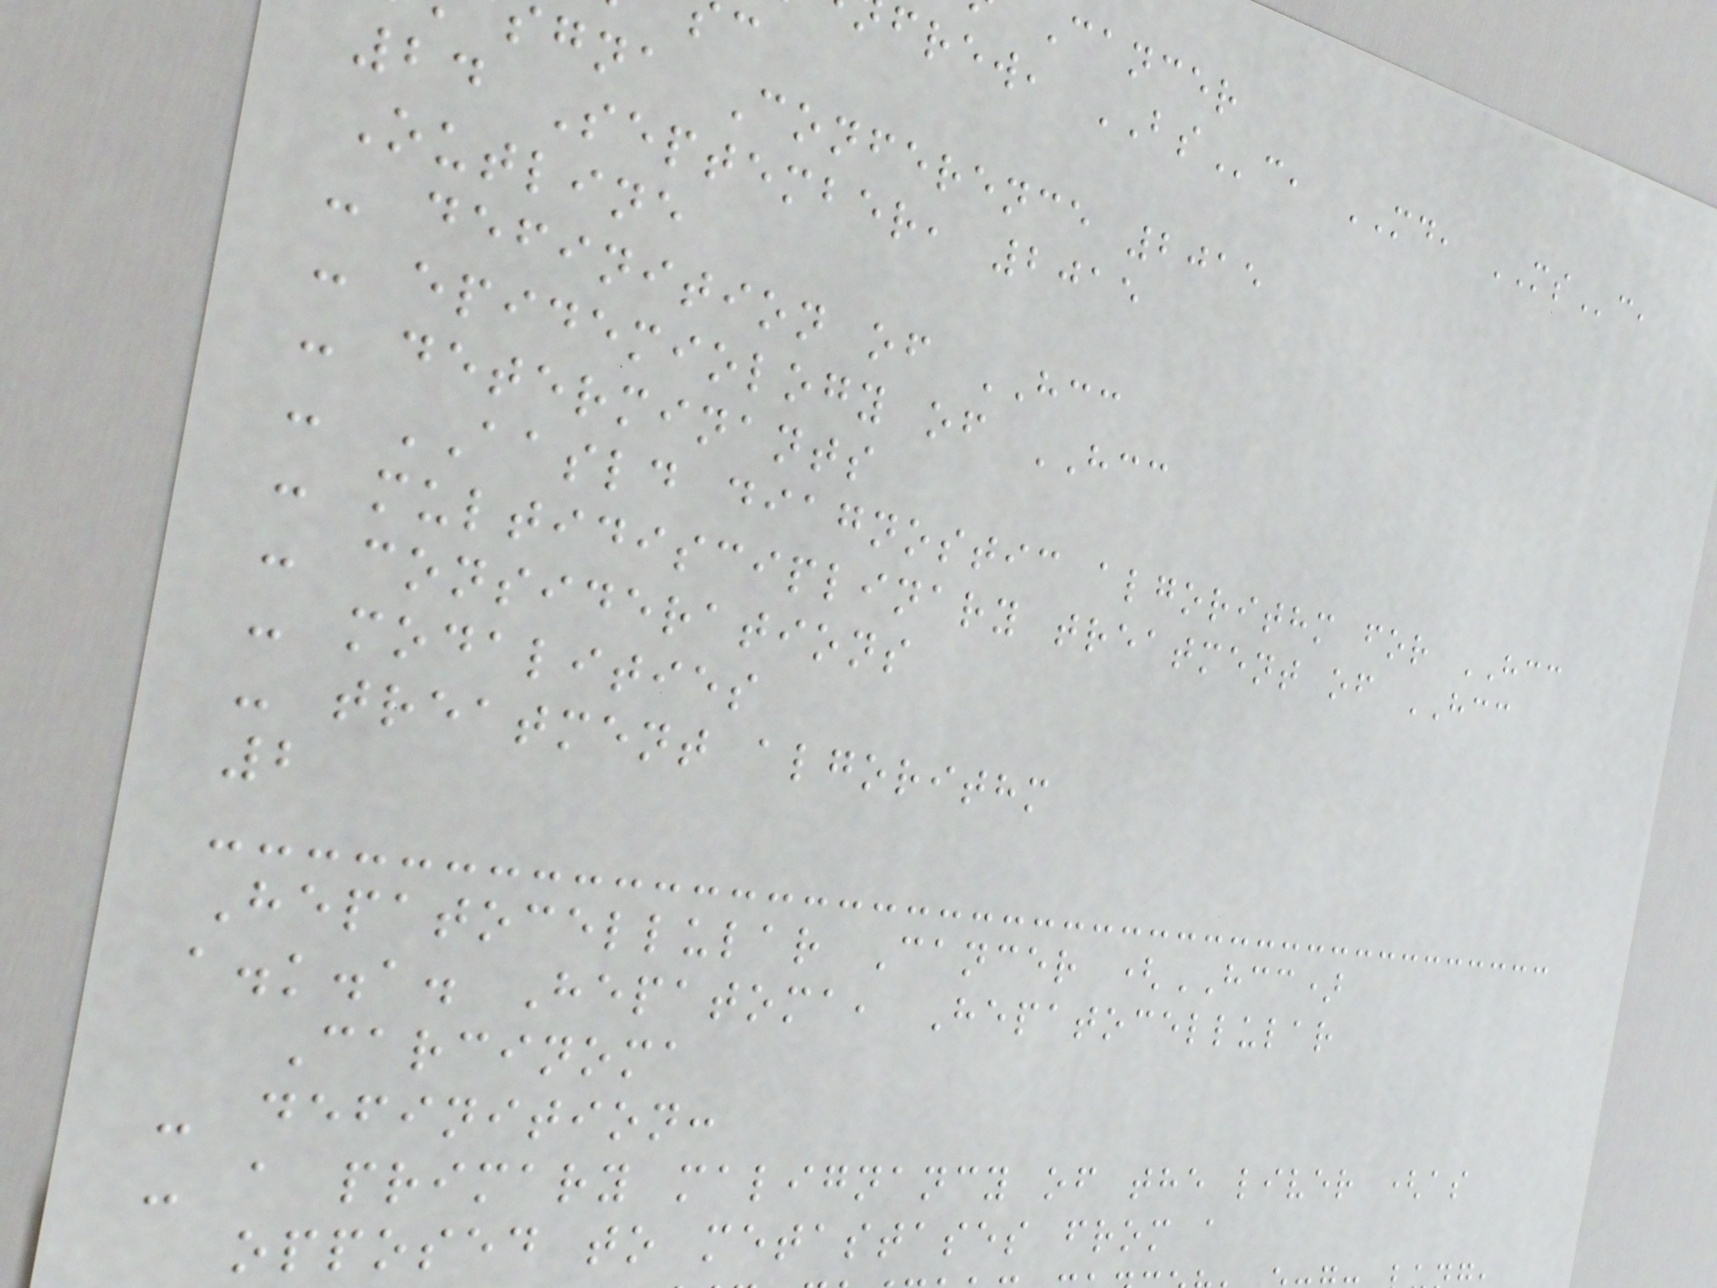Cancer
frew, BSc, MD, MSc,
gna Conference 2015
24 September, 2015
Outline
- definition of HCC
- epidemiology of HCC
- determinants
- AASLD diagnostic algorithm for HCC
- multidisciplinary treatment of HCC
- considerations
- modalities
- treatment algorithm
2
Hepatocellular Cancer (HCC)
a.k.a. Hepatoma, Hepatocellular
Carcinoma
- definition:
- a primary malignancy of the liver (as
opposed to metastases from a
